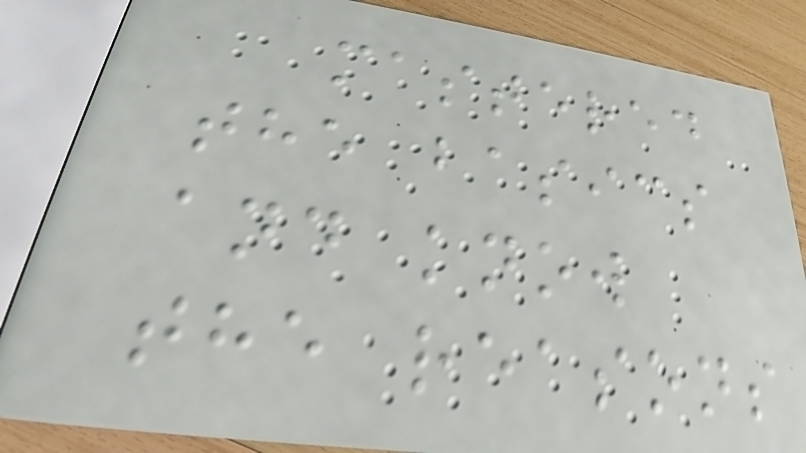mastered
the basics
and know
the reasons
